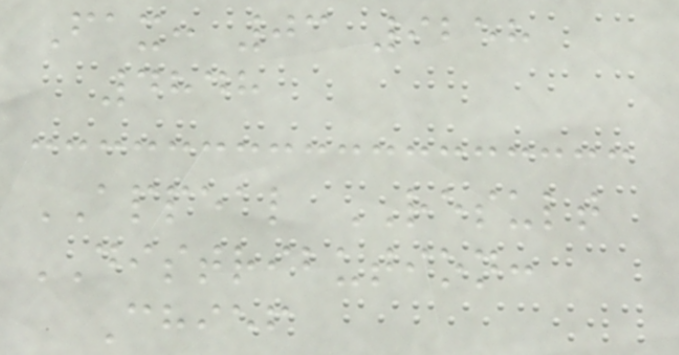Fax: 03 9258
4848
APPEAL RESULT
DISTRIBUTION:
Chief
